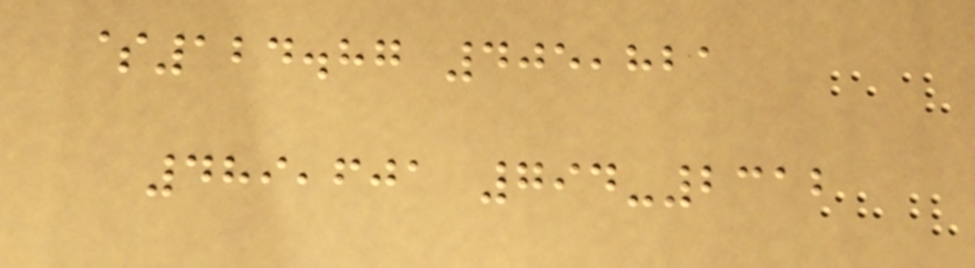$124.87 405,821
489,601 794-2312
